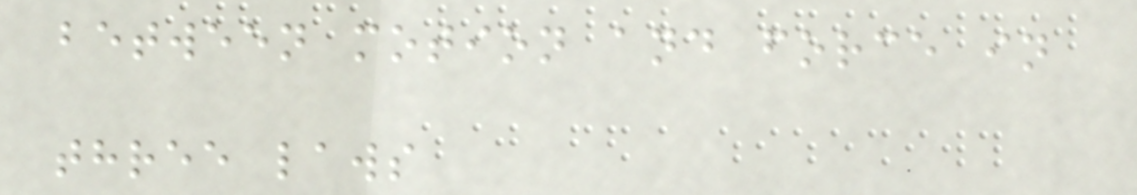between motion and force in
three laws
